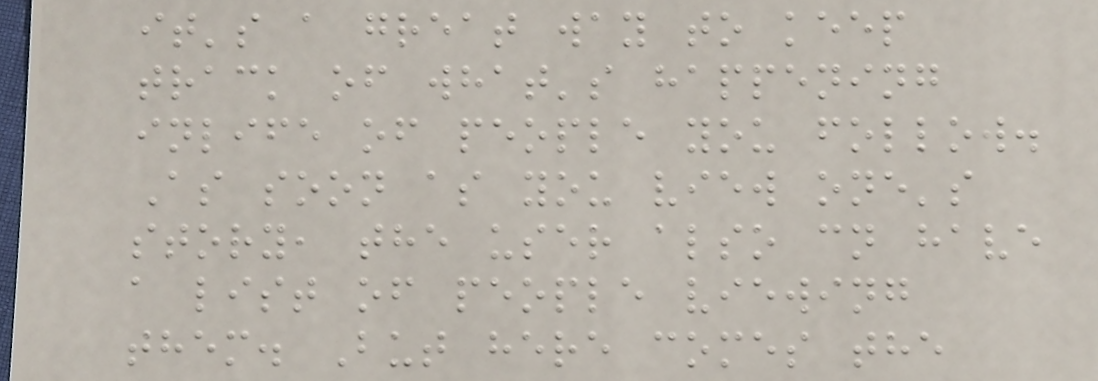it's a great way to keep
track of what's happening
inlife of people you follow.
As soon as you view one's
story, the user also cn have
a list of people viewing
them. But here comes the
